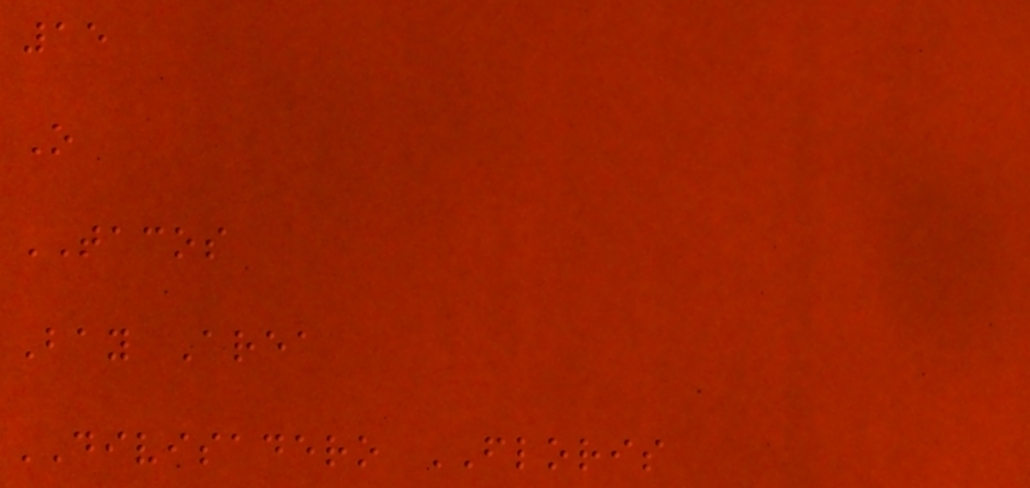15
O
TACOS
Bay Area
DIVISADERO FLORIS
